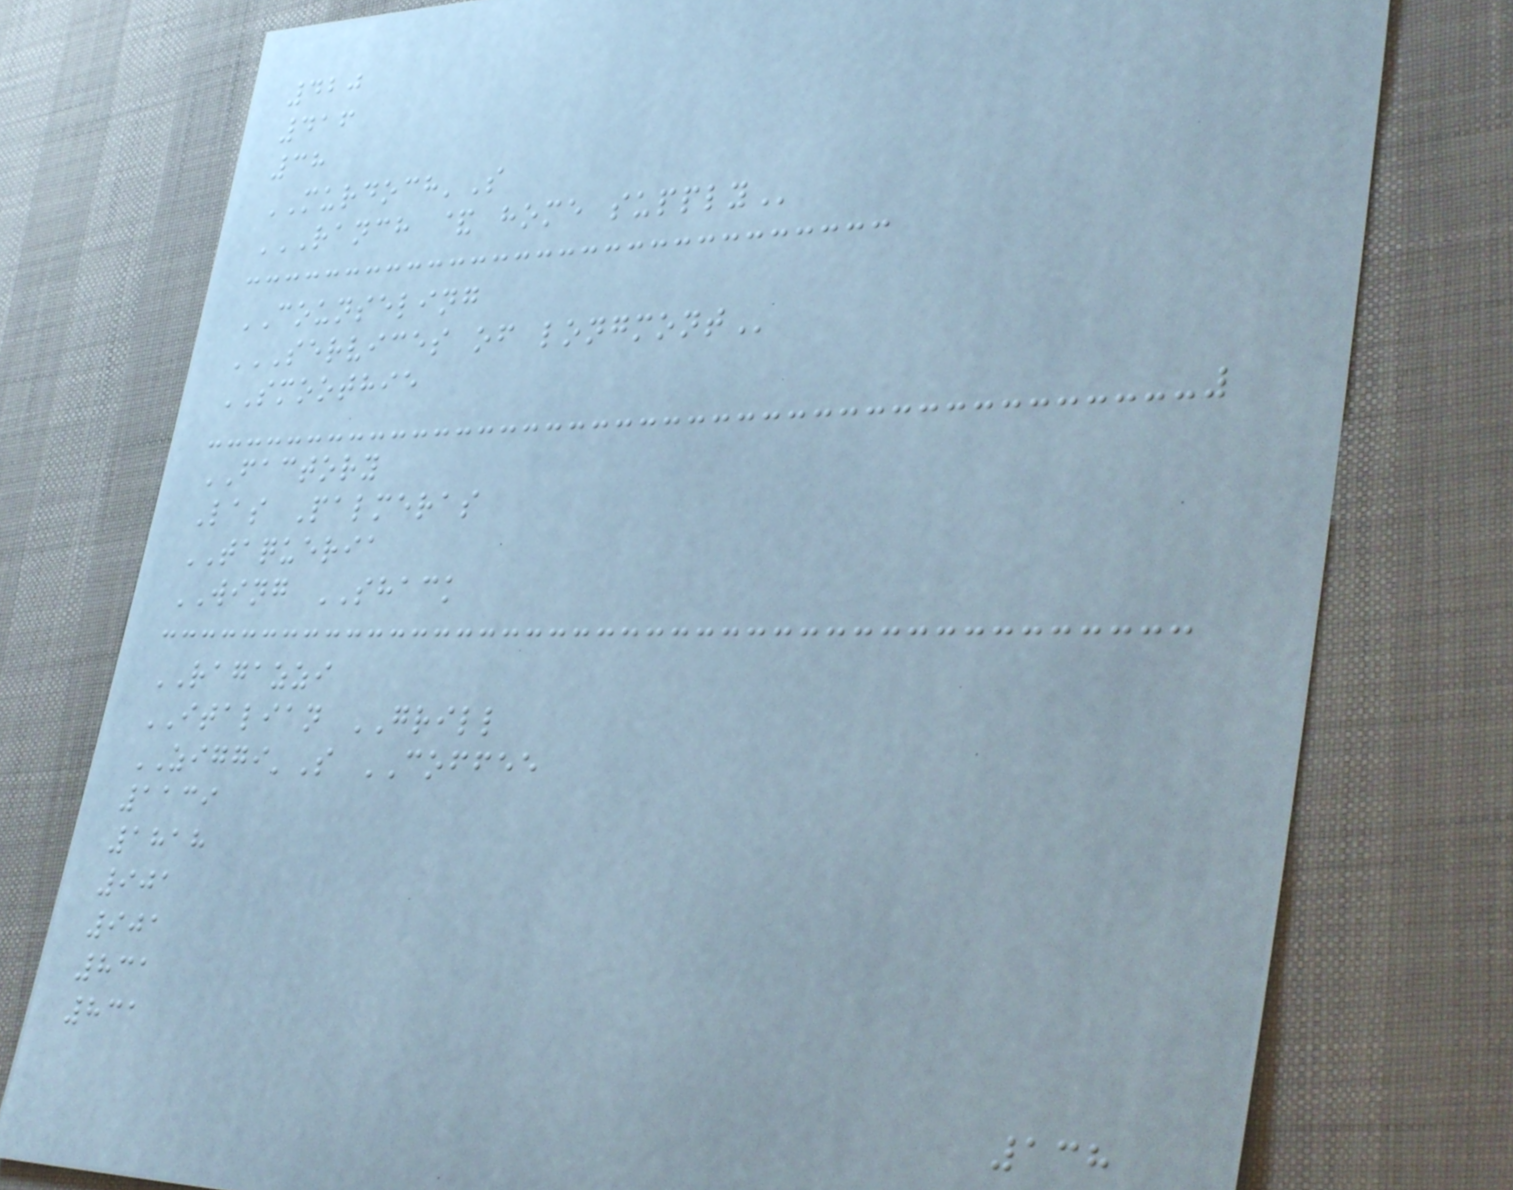420
416
38
MURDOCH'S
RANCH & HOME SUPPLY
COUNSELING
SERVICES OF LONGMONT
SMOOTHIE
FACTORY
Las Palmeras
TAQUERIA
WING SHACK
RAGAZZI
ITALIAN GRILL
ZIGGI'S COFFEE
1139
1818
901
901
831
831
138
